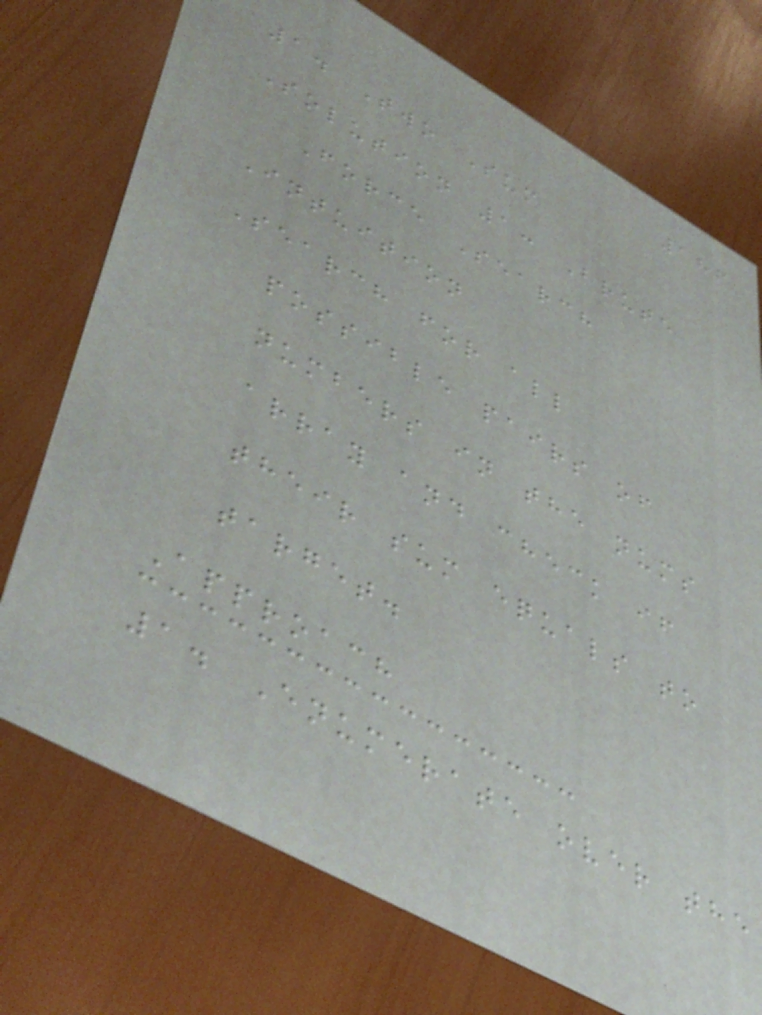186
1. Two Sum
Solution 1: Brute
Force Search
Intuition
Search for all
possible pairs of
numbers in the nums
array and check if
their sum equals to
target.
Approach
1. Enumerate over the
